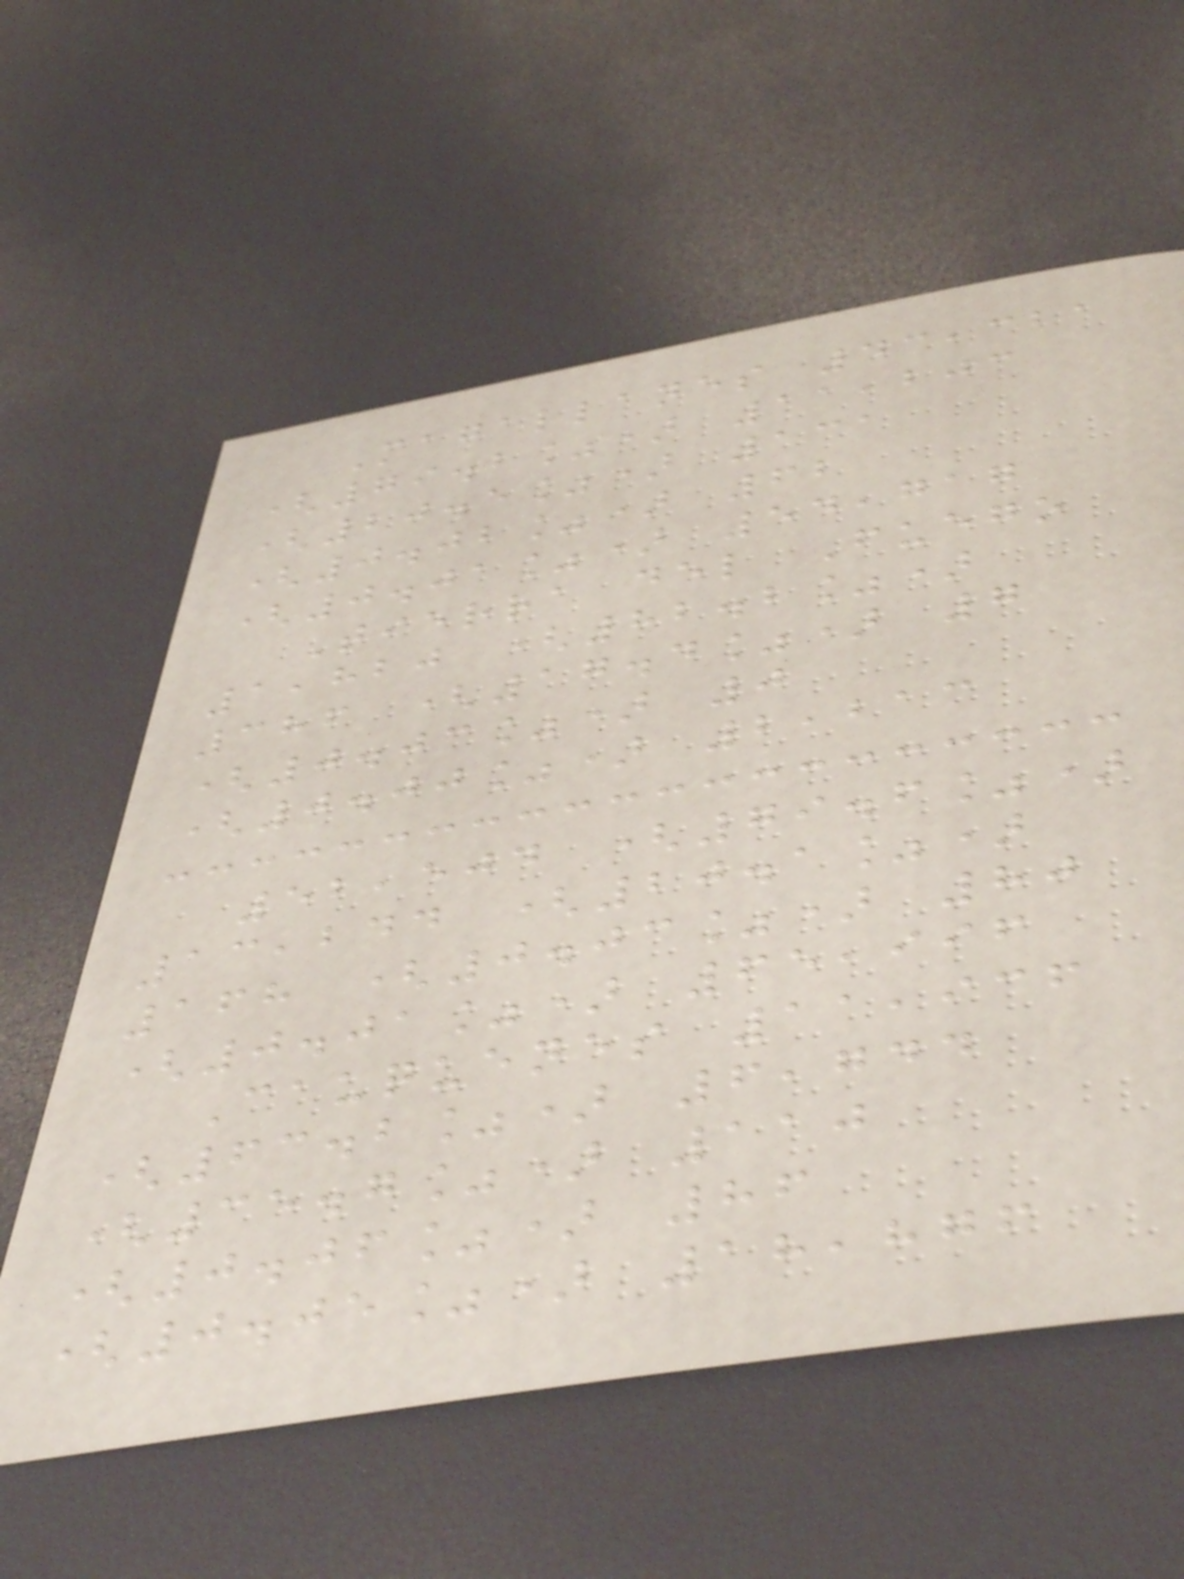Magallanes 43,321
(79.2%) 11,203
(20.5%) 131
(0.02%) 62
(0.01%) 54,717
Tierra del Fuego
1,820 (82.2%)
386 (17.4%) 7
(0.03%) 0
(0.00%) 2,213
52,504 (79.6%)
13,244 (20.1%)
168 (0.03%) 80
(0.01%) 65,996
Cauquenes 11,936
(63.2%) 6,744
(35.7%) 110
(0.06%) 86
(0.05%) 18,876
